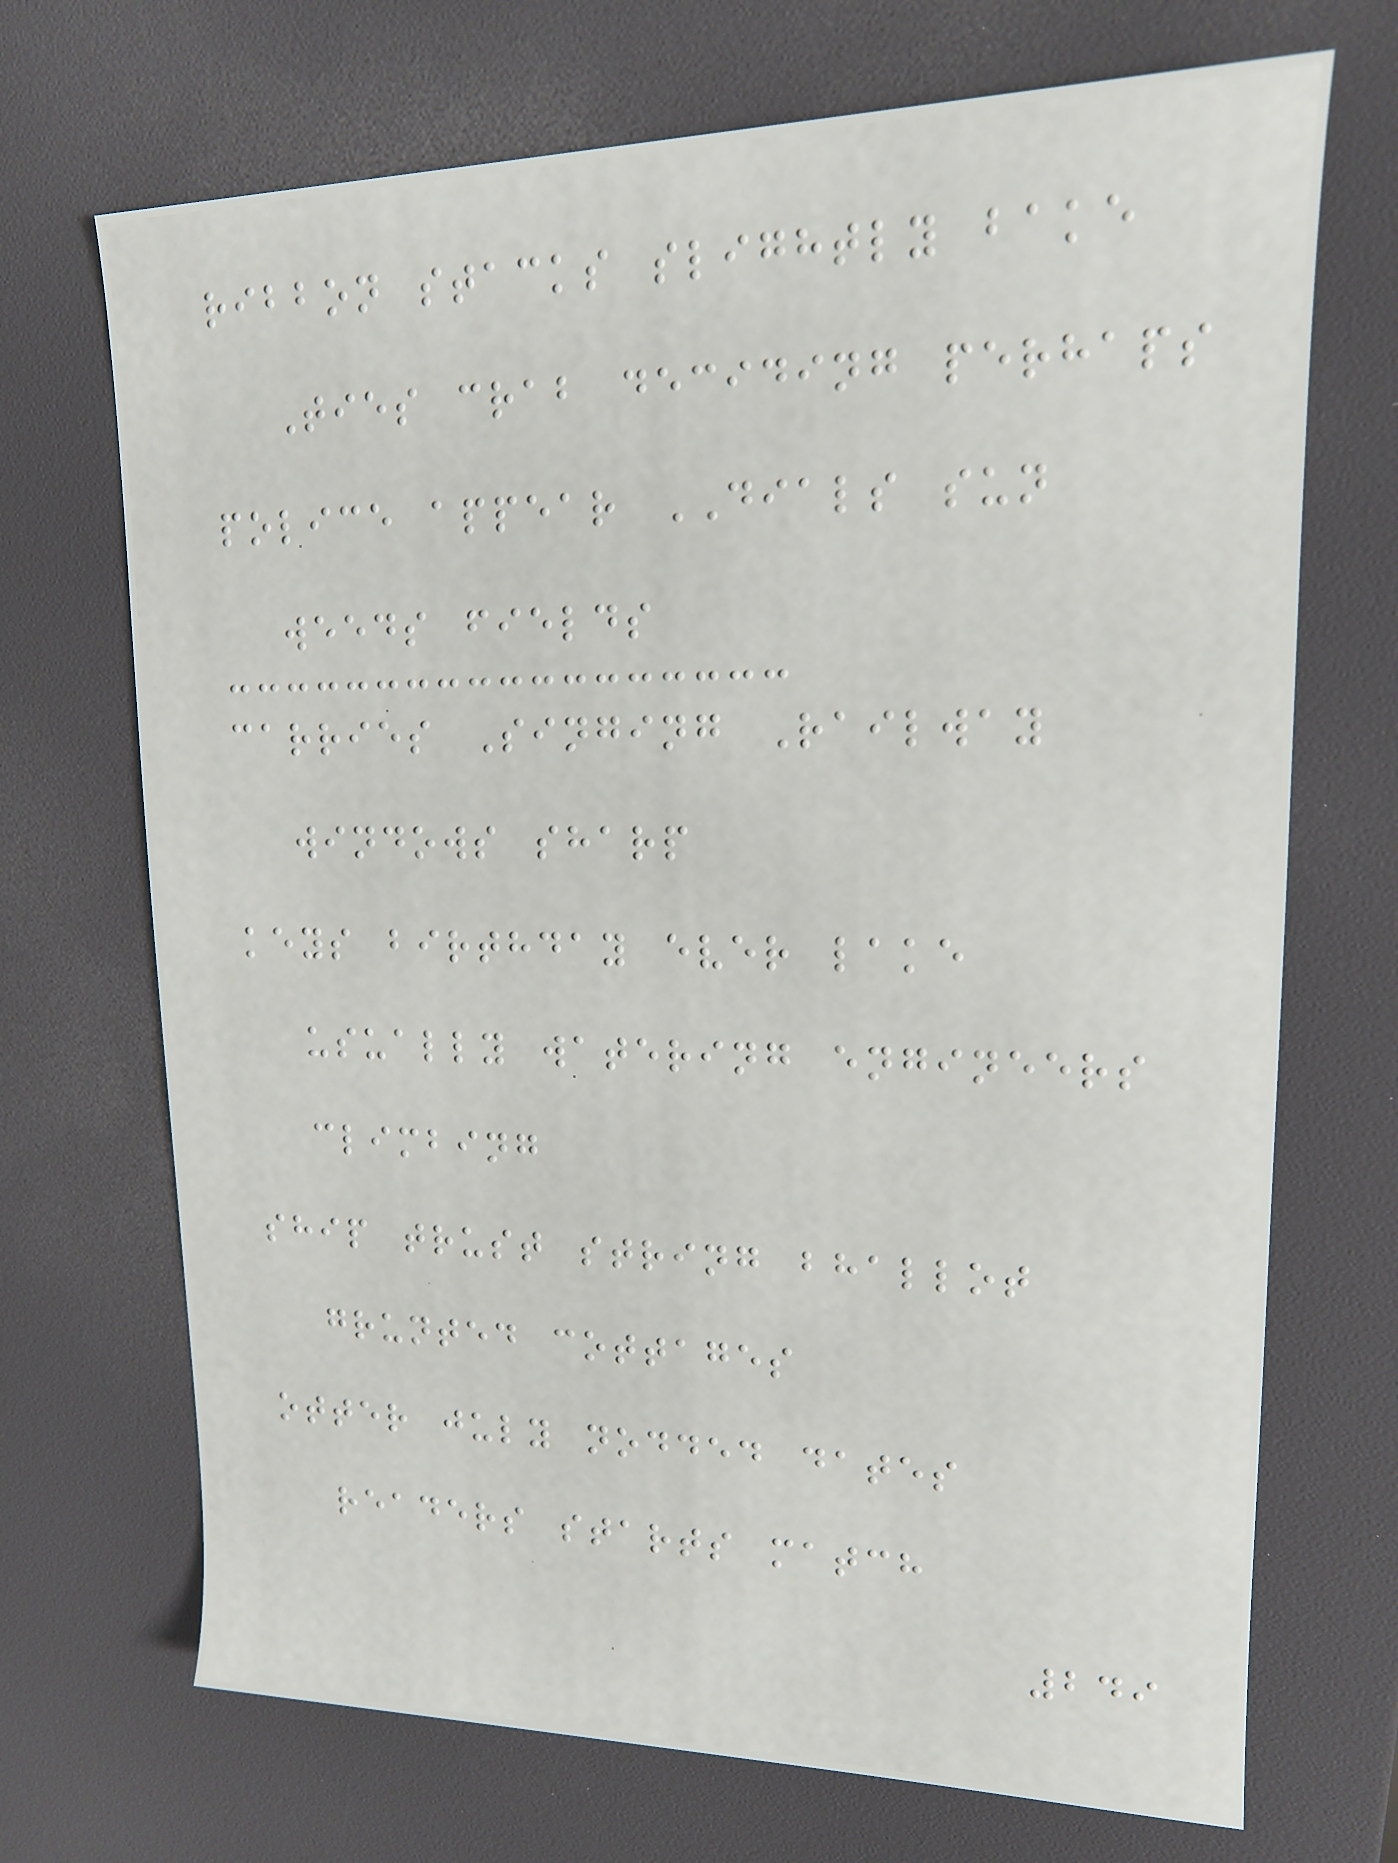ribbon stacks slightly bake
Ties crab deciding perhaps
police appear DIALS sun
weeds fields
carries Singing Railway
windows sharp
keys birthday ever lake
usually watering engineers
climbing
ship trust string bhallot
grunted cottages
otter july nodded dates
readers starts match
249
